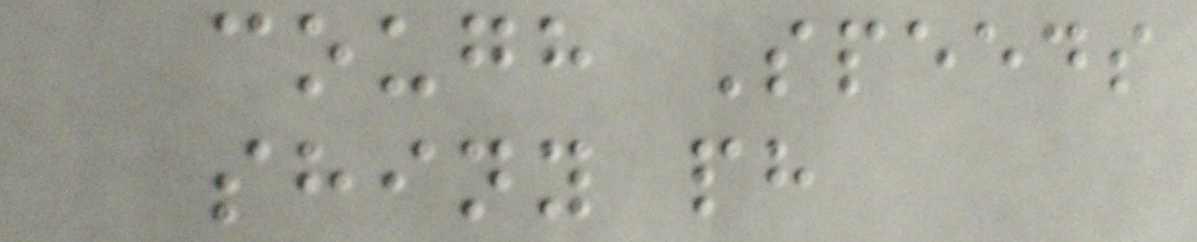cough Speeds
shiny ph
